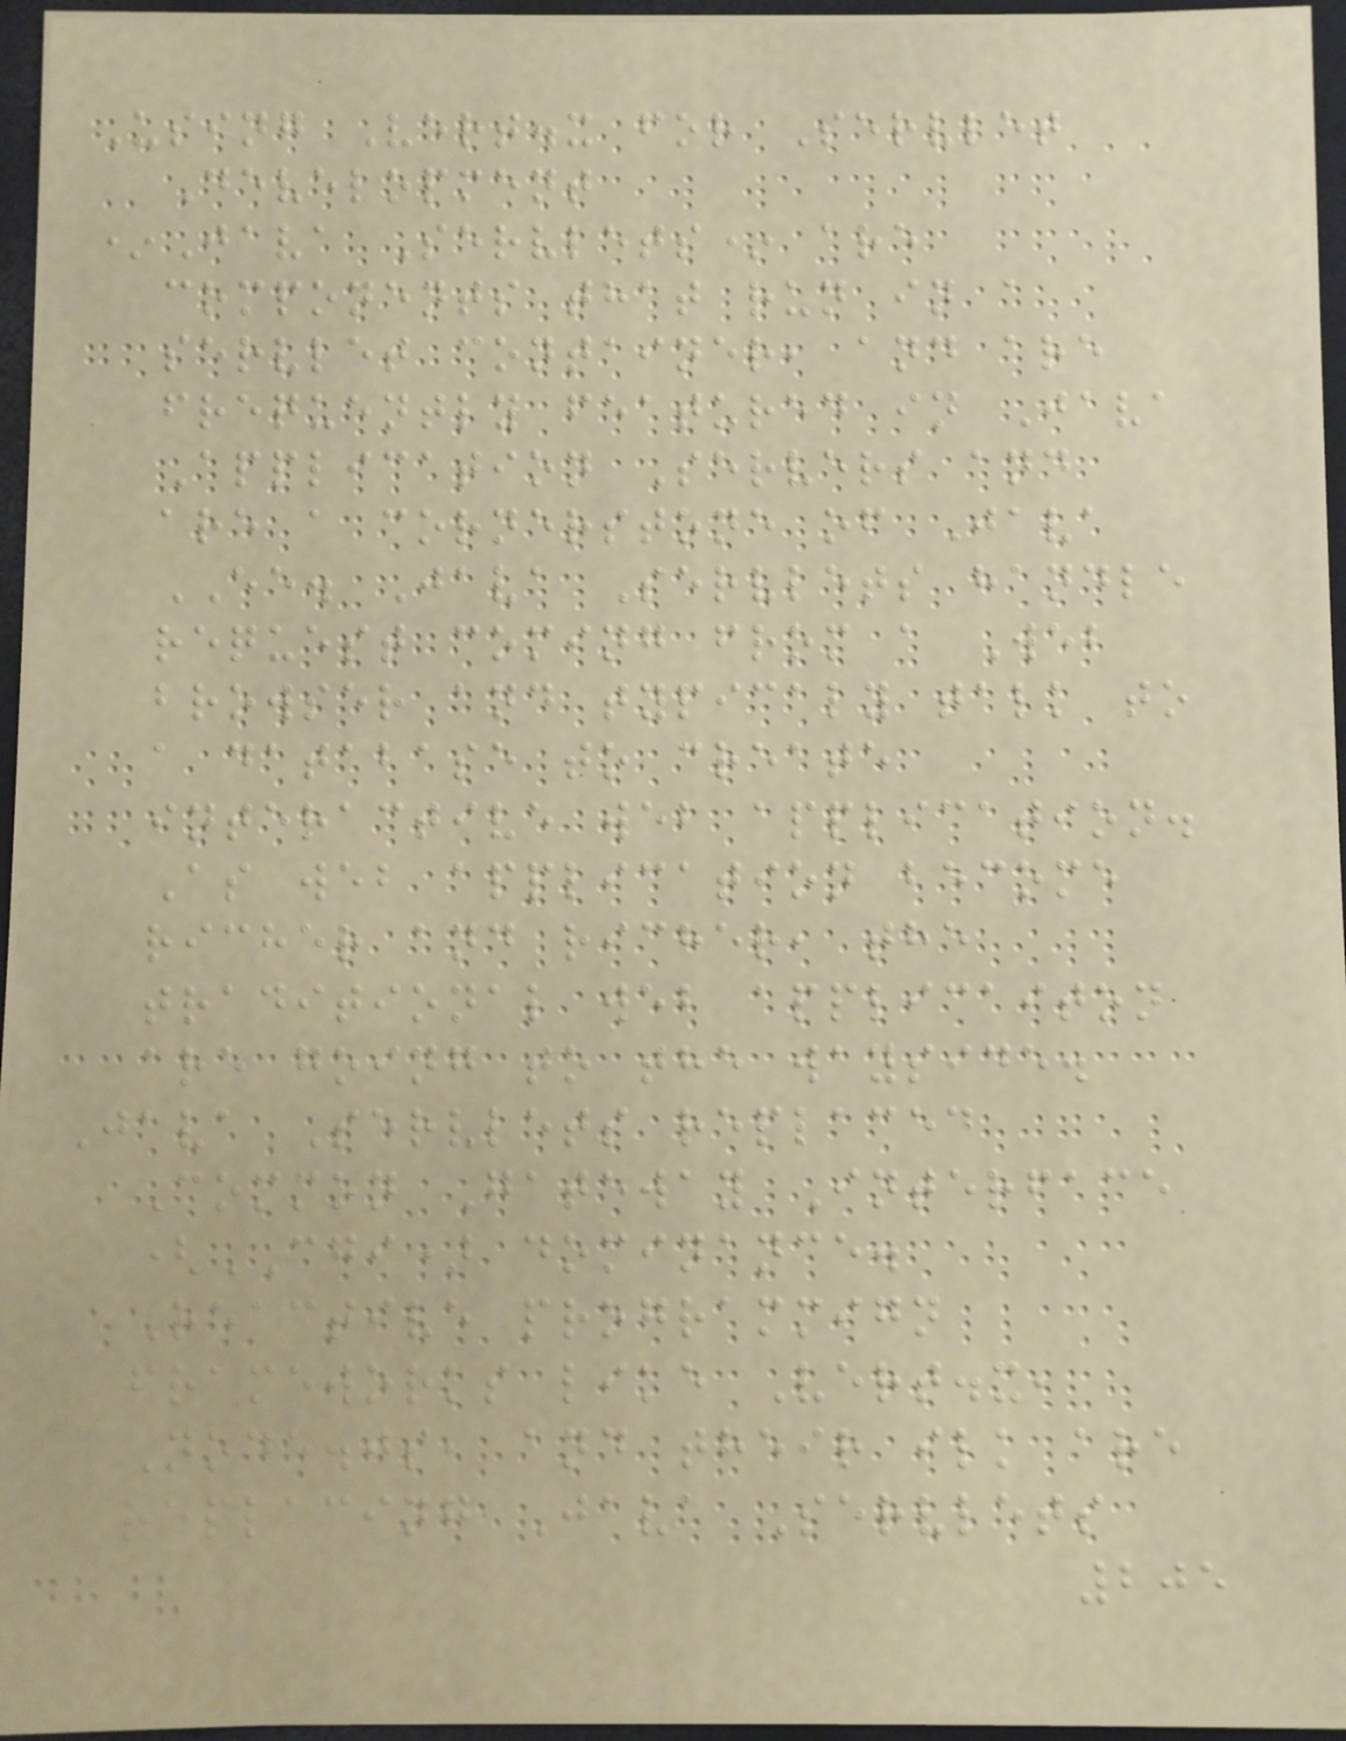Using Vert.x for Servlet
Development
*Java Servlets* are
components that run in a
servlet container, and are
frequently featured in Java
Application Servers and
are a cornerstone of Java
EE. Java Servlets handle
request coming from a Web
browser and typicaly talk to
a database to create
interactive web application.
As web application become
richer and richer, the
traditional web applicaiton
are going to the wayside.
Java Servlets replaced
Common Gateway Interface
(CGI) dominance.
Reactive programmign
frameworks like Vert.x,
Node.js, and their ilk are
replacing Java Servlets
205
